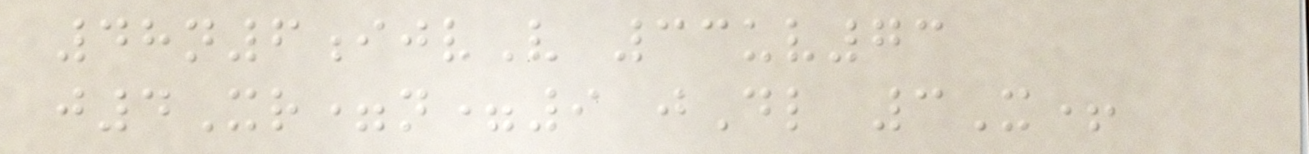48n6ijvV 33uv73
j4Xr=n=9 jDl 3X+
